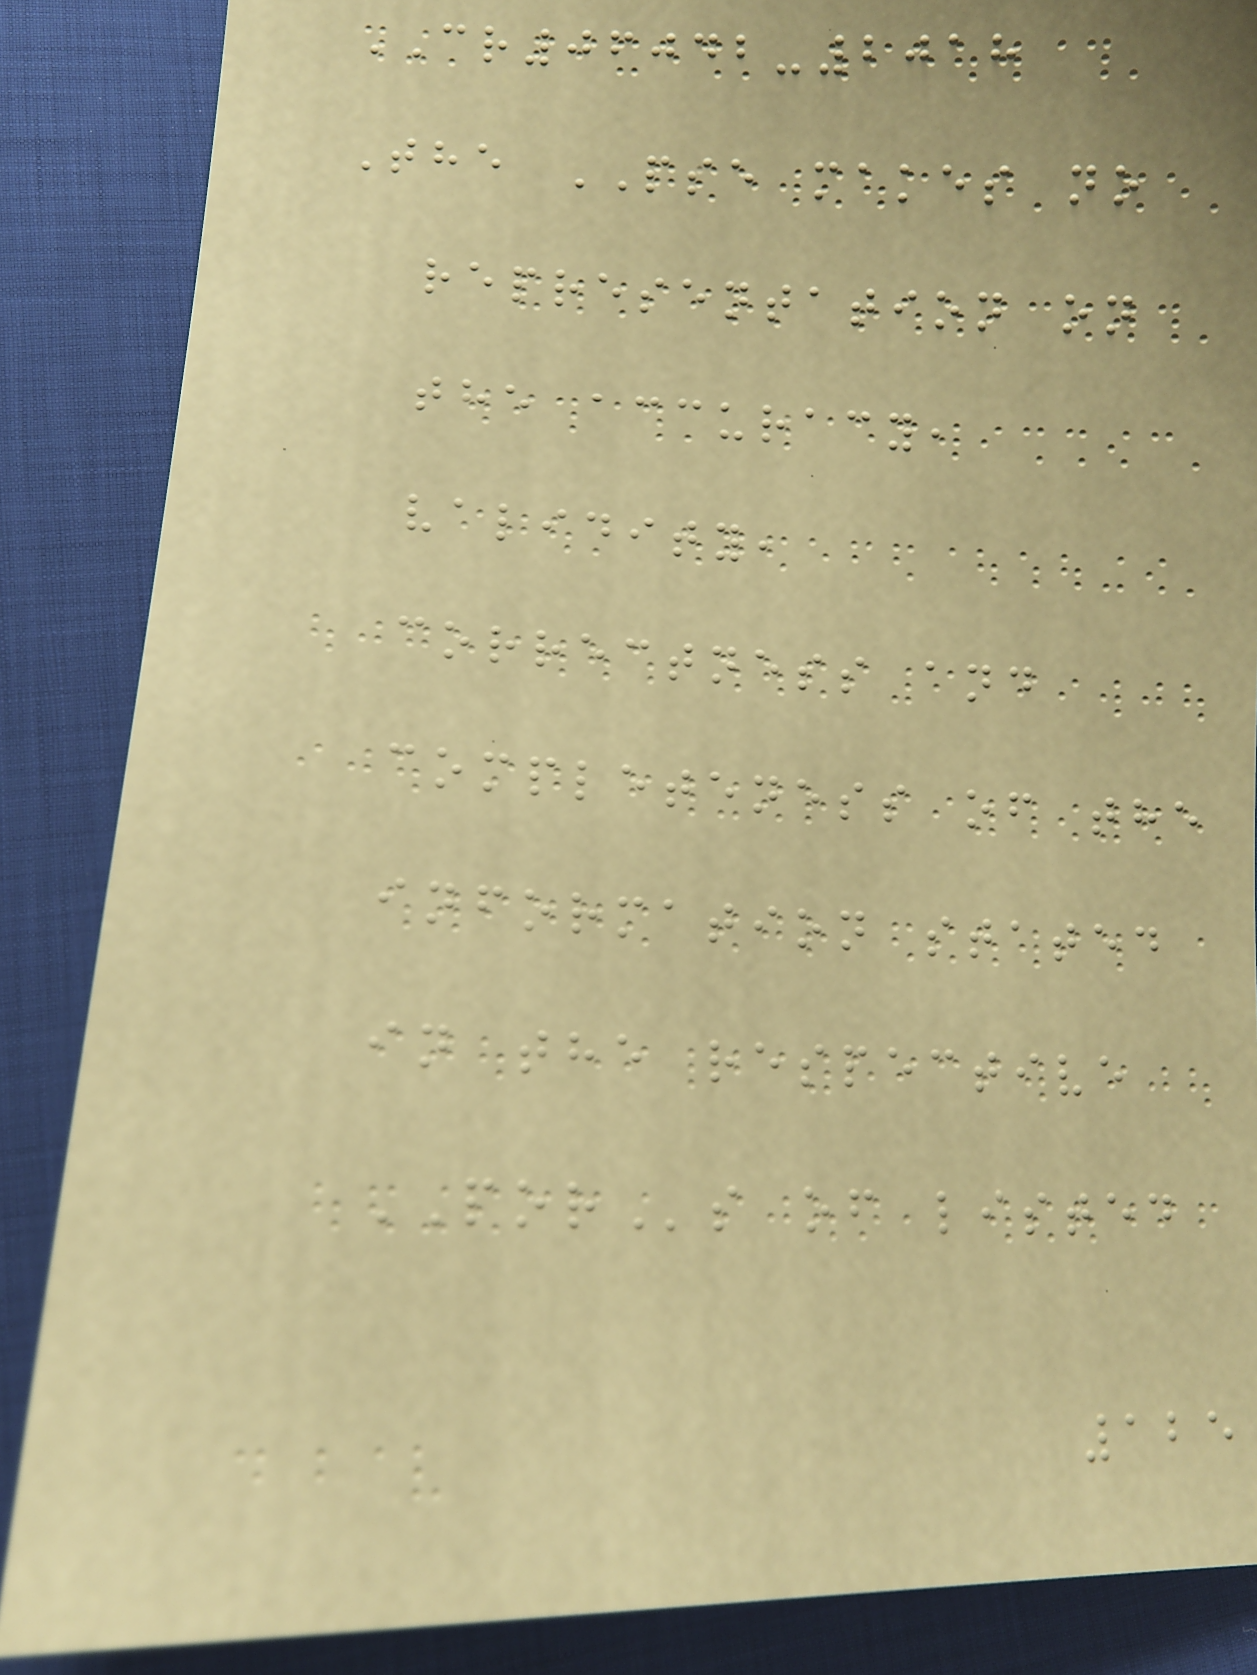CR06042-2018
The PSE makes no
representation on
the accuracy,
validity,
correctness and
completeness of the
information stated
in the respective
PORs of listed
125
